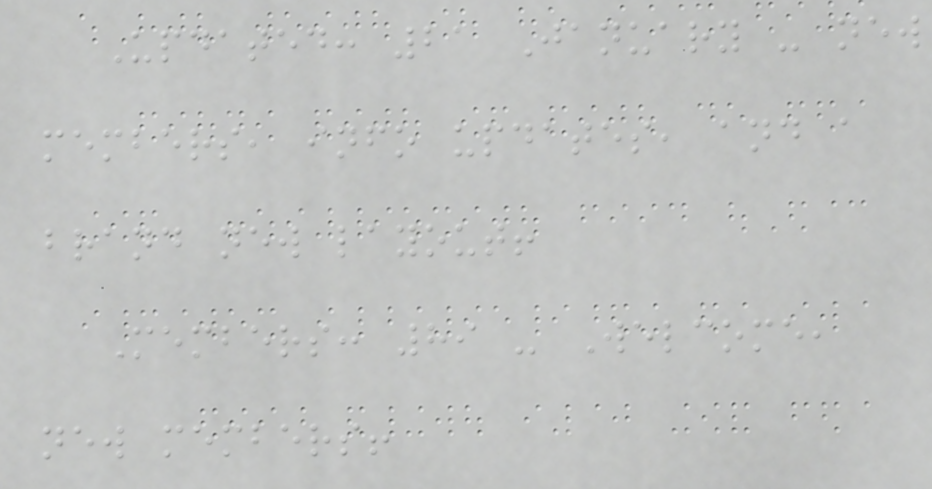Updated: 21 January - new
members, info updates, and a
brand new layout!
Members: 89 - Welcome,
new members!
